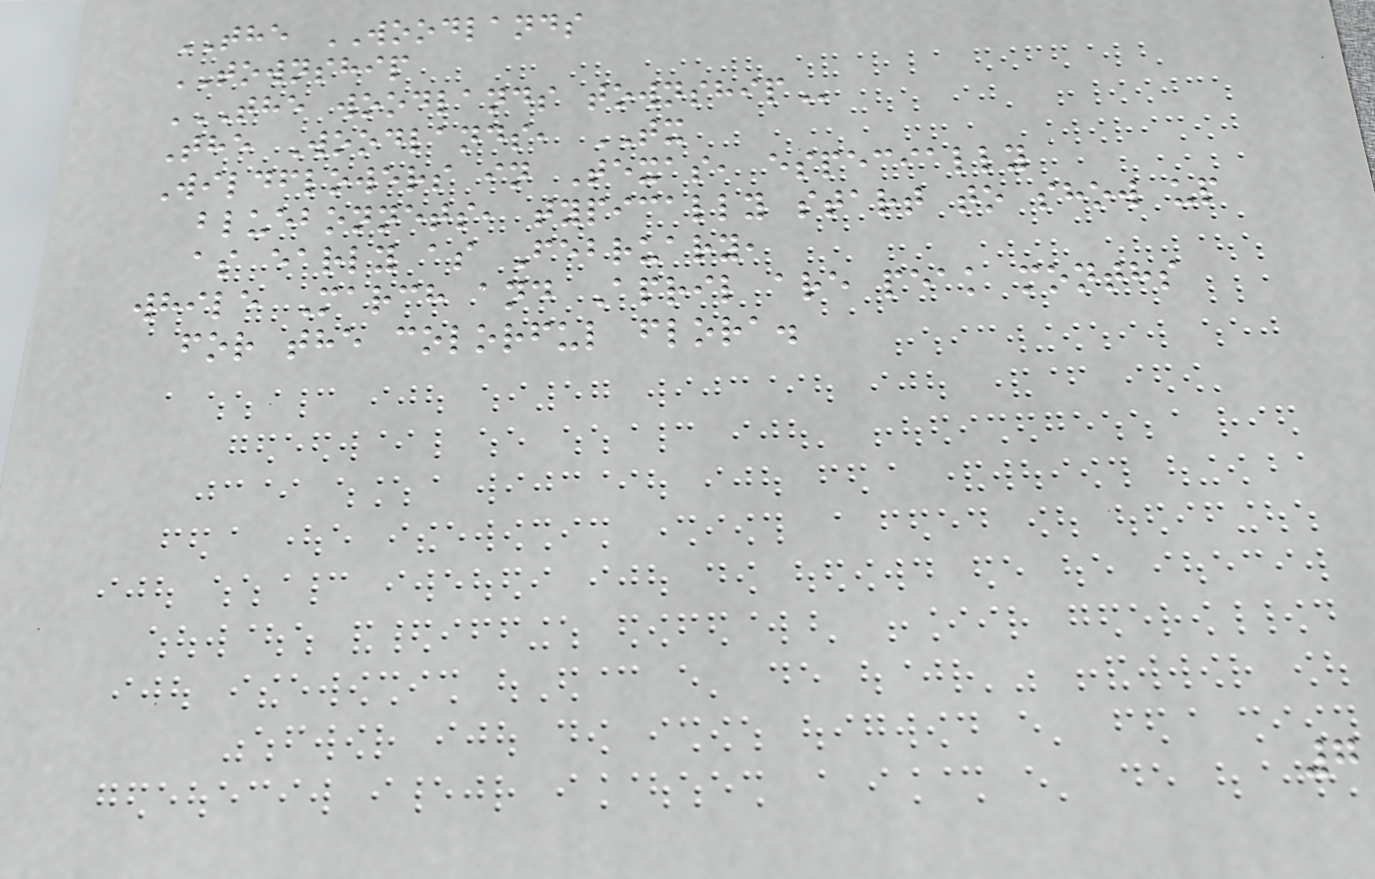THE WOODLANDS
TOWNSHIP
THE WOODLANDS TOWNSHIP
The Woodlands, TX
Wildflowers in Texas, especially
bluebonnets, typically start to show up
as early as February,
while March and April are peak months
for the colorful flora.
7
